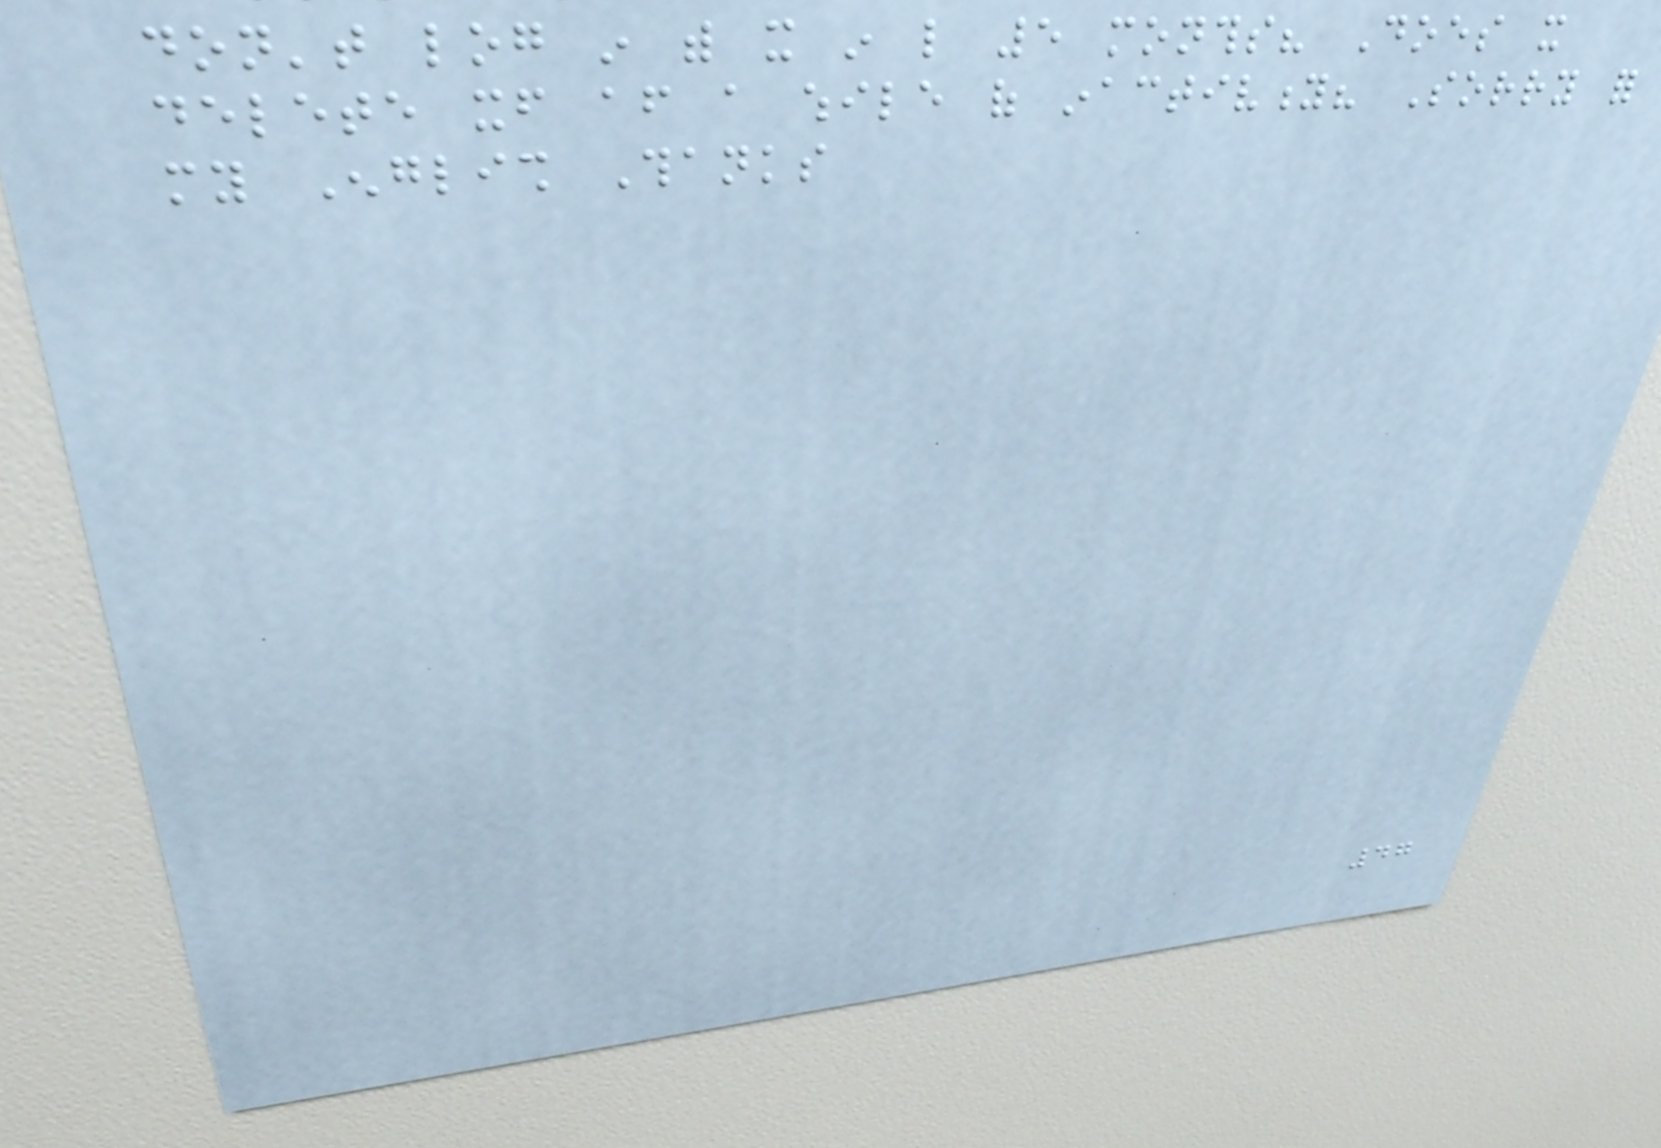don't log in with it in like 5 months? Does it
delete itself after a while of inactivity? Sorry for
my English Thanks
47
